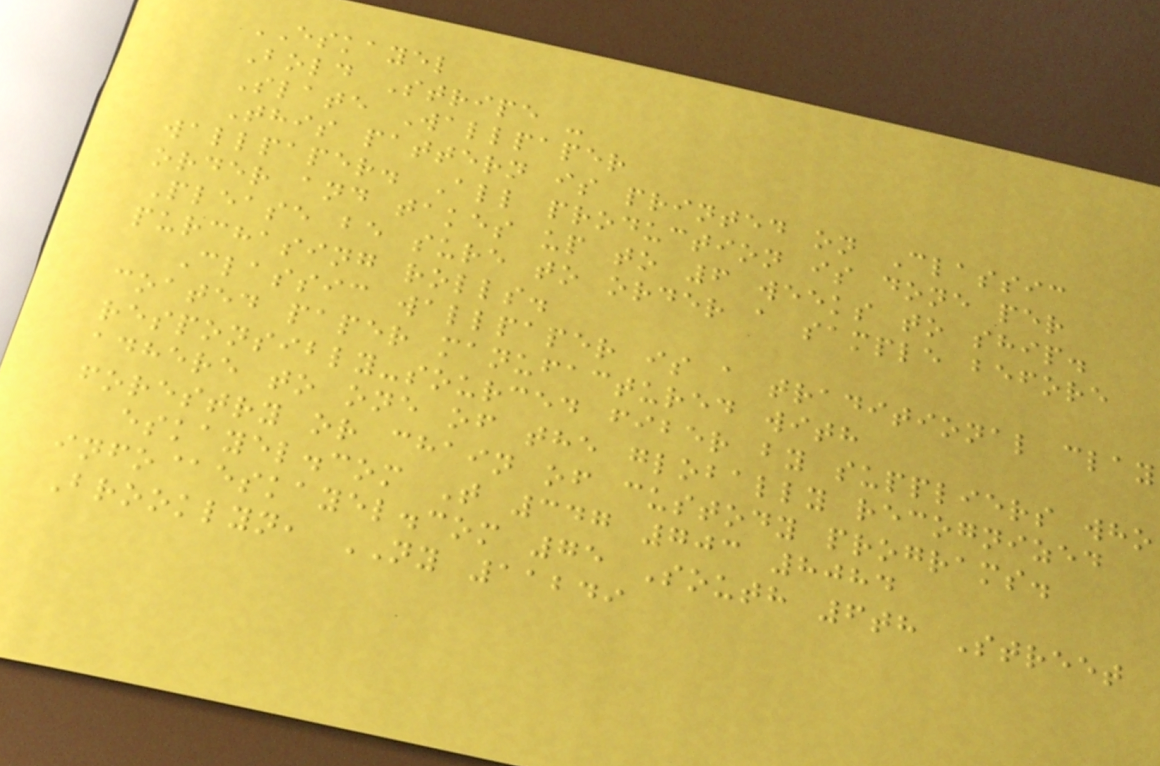ESKAYEL
Bold Stripe -
Slate Wallpaper
This pattern is printed on Classic
wallpaper. All production is done per
order and takes up to 6 weeks to ship.
Please be sure to order a sample before
purchasing rolls.
Classic wallpaper is a traditional clay
coated paper manufactured with
responsibly-sourced fiber by suppliers who
adhere to one of the globally recognized
forestry or chain of custody programs.
eskayel.com T 347 703 8084
info@eskayel.com 75 South 6th Street
Brooklyn, NY 11249
